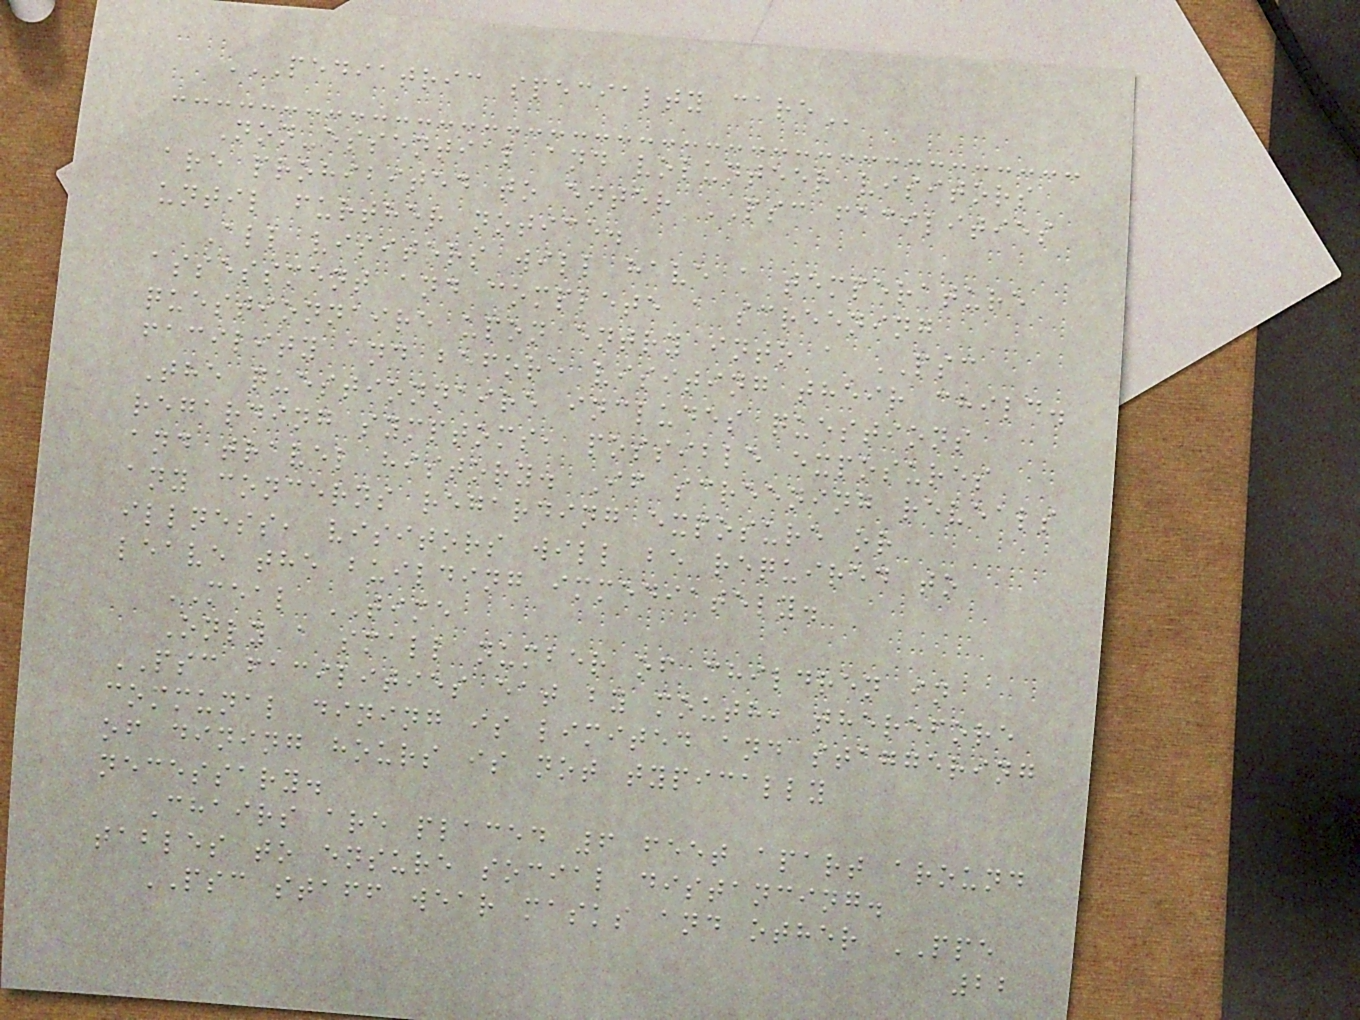PEDIATRIC SPECIALTY CARE
Non-essential and volunteer visitors
are prohibited to enter PSC facilities
until further notice.
All visitors will have a temperature
assessment and complete a screening
questionnaire upon entry into a PSC
facility and before visiting their child.
The questionnaire includes questions
regarding symptoms, possible exposures
and travel history. If screening reveals
any concerns regarding exposure or
illness, visitors will be required to
leave the building immediately.
MEAL TIME
Only a small number of children in
PSC facilities eat by mouth, therefore
communal dining is limited and staggering
of dining hours is not typically
necessary.
Chairs are placed 6 feet apart around
tables to ensure social distancing.
PSC staff wear masks and other PPE
22
